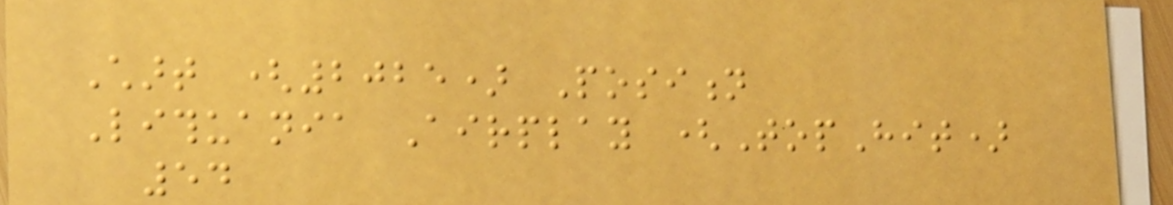Chart (2025) Position
Lithuania Airplay (TopHit)
54
